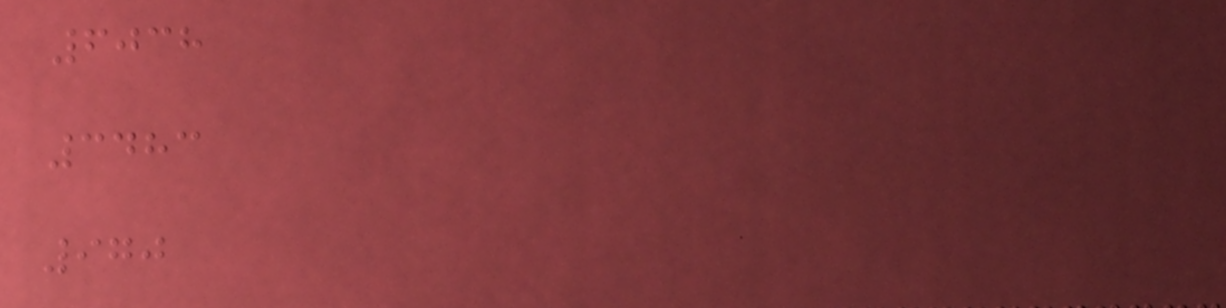6038
3483
970
